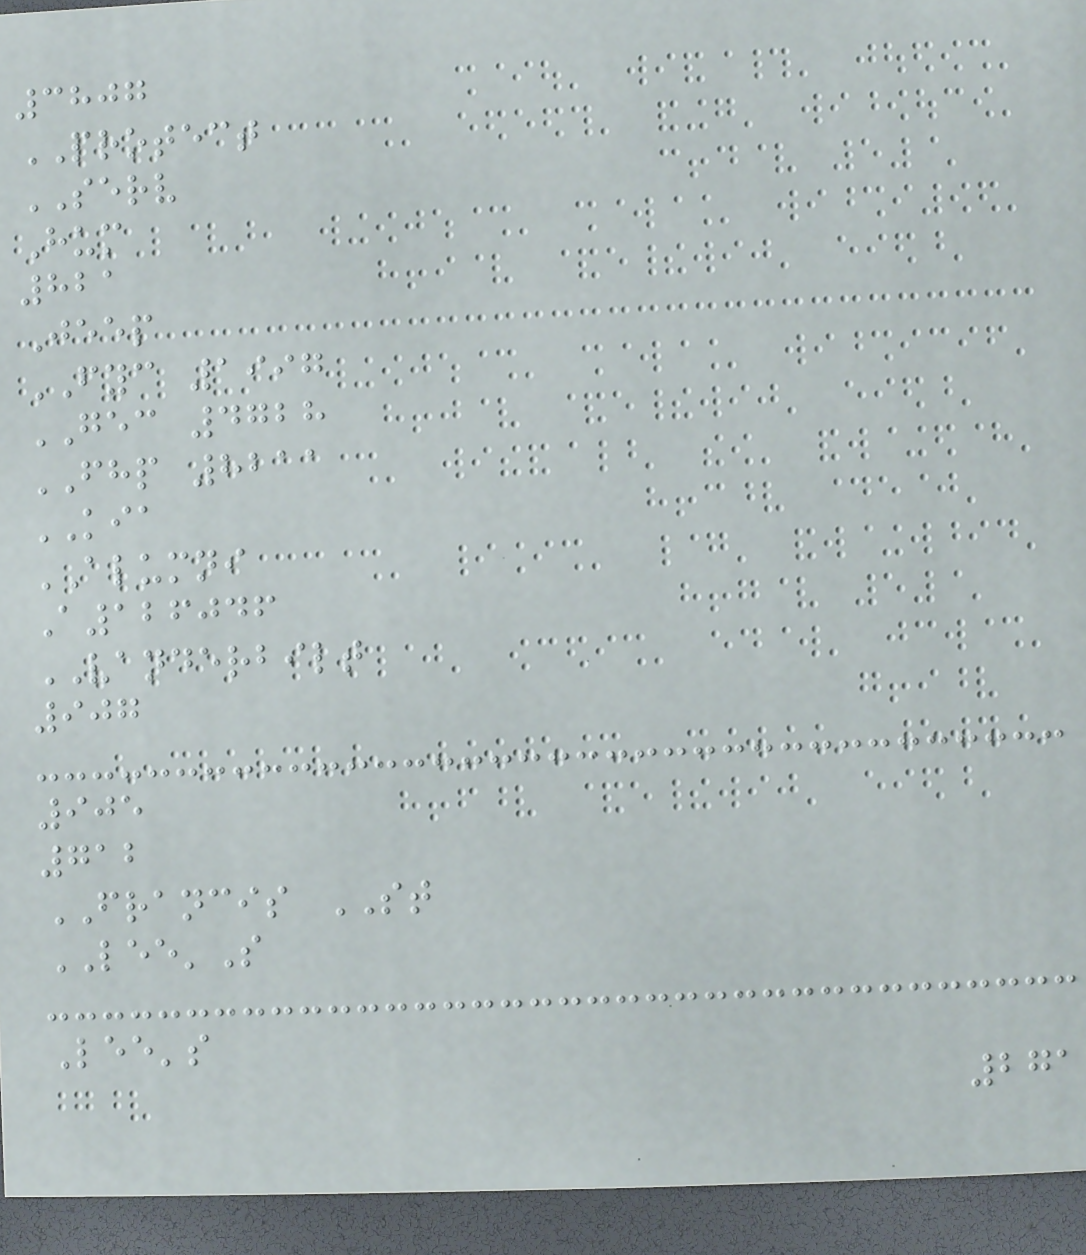3807
PROTECT
SERV
Hum
821
Jeep
FYC 1997
GEC 4728
FHP 8211
KIA
ALUMNI
A126046
VANDERBILT
907
905
712
FRANCIS ST
LEE'S
Lee's
271
